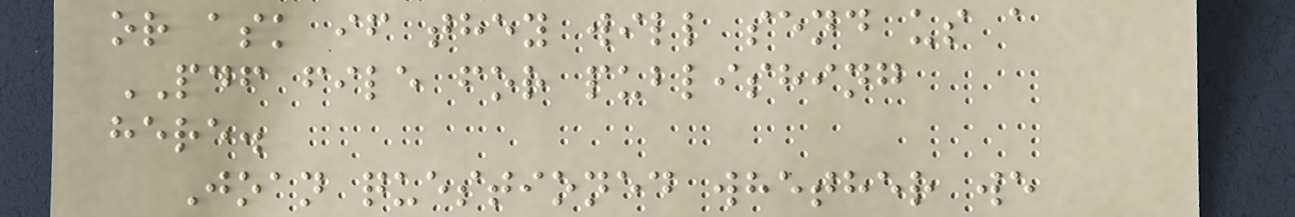or ask if they will send us a
PDF file for publishing
here.
Joan questioned whether we
